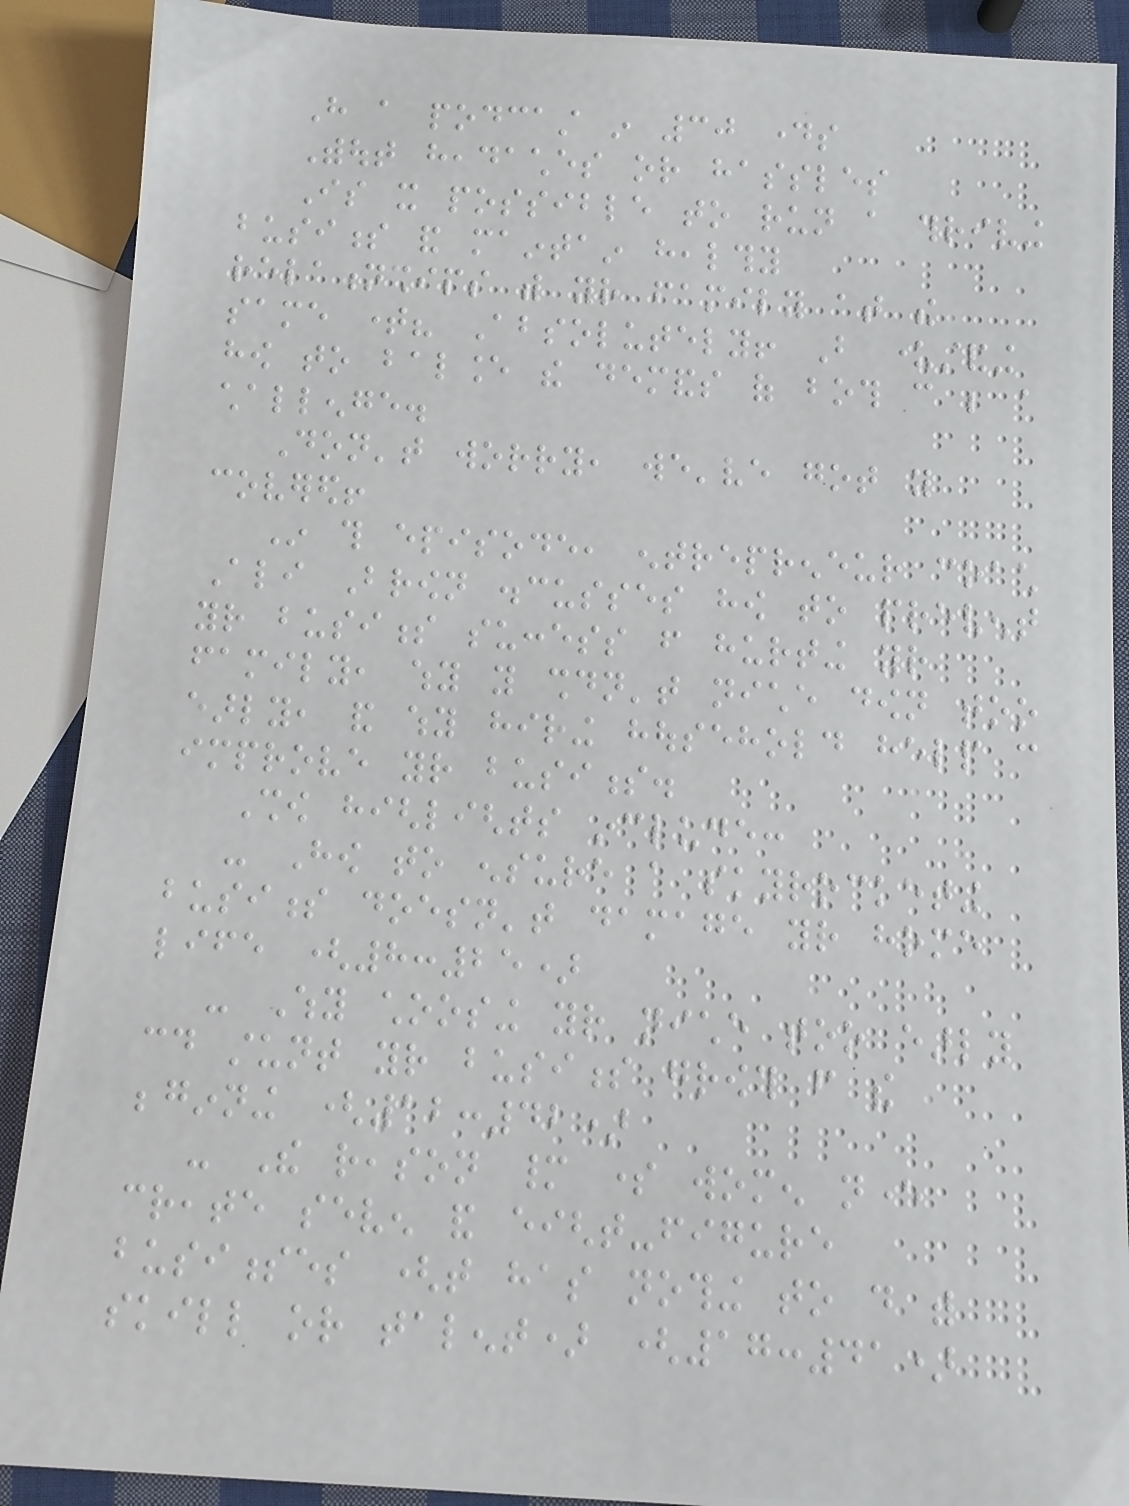Have a podcast in 30 days
Without headaches or hassles
Is it possible to run a thriving
business and maintain healthy
relationships with your family at the
same time? Absolutely! But understanding
how to balance the demands of both can be a
challenge.
Don't worry, we've got you
covered!
In this episode, entrepreneur coach
Ali Brown discusses how to prevent
your business success from hurting your
family, why you shouldn't niche down too
early, and why hiring household help can
improve your business.
Show highlights include:
- How to ensure a skyrocketing
business doesn't damage your home
life (8:25)
- Why choosing your niche too early
could stunt your business growth from the
beginning (12:42)
- The reason many some women never
create seven and eight-figure
businesses (that has nothing to do with
skill or talent) (17:41)
